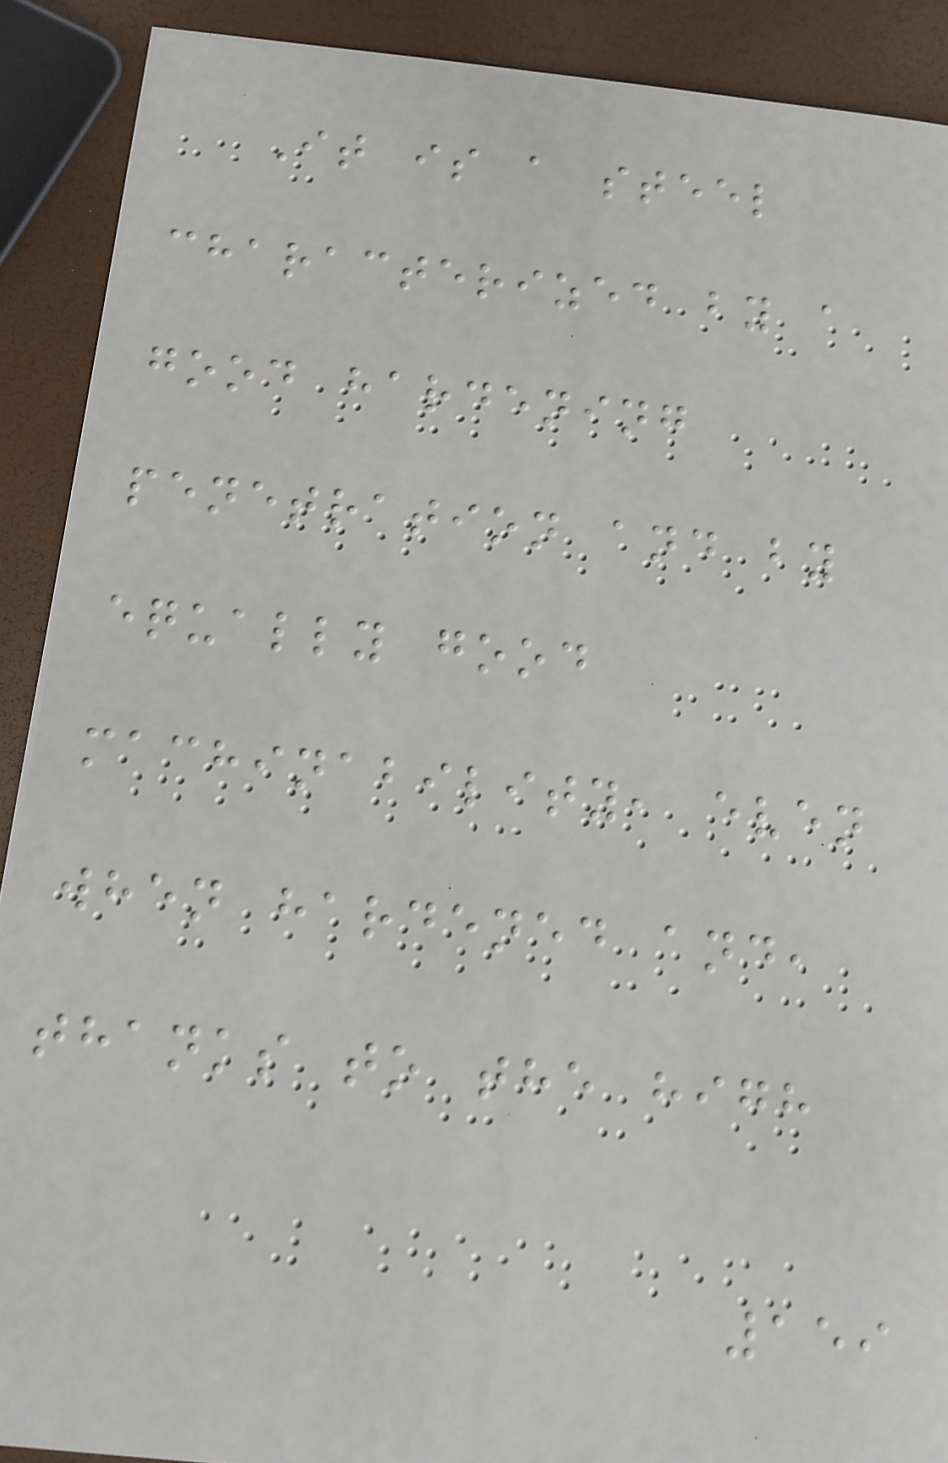It is a steel
characterized by a
good hardening
penetration and by
equally good
machinability, even
when hardened and,
thanks to the high
159
